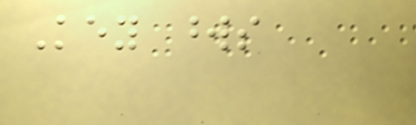Key words
